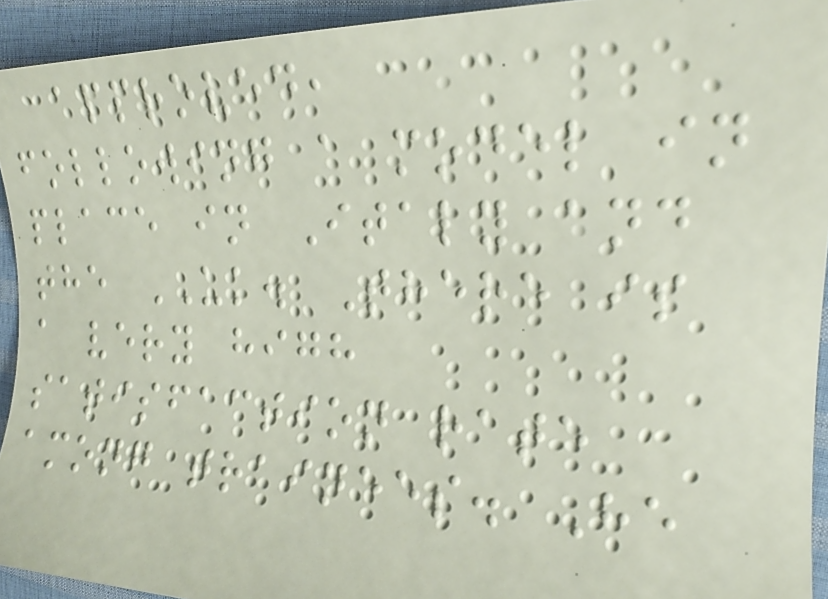approved,
following a model in
place in Italy and
the UK. There is
a very high
satisfaction rate
among trainees. He
